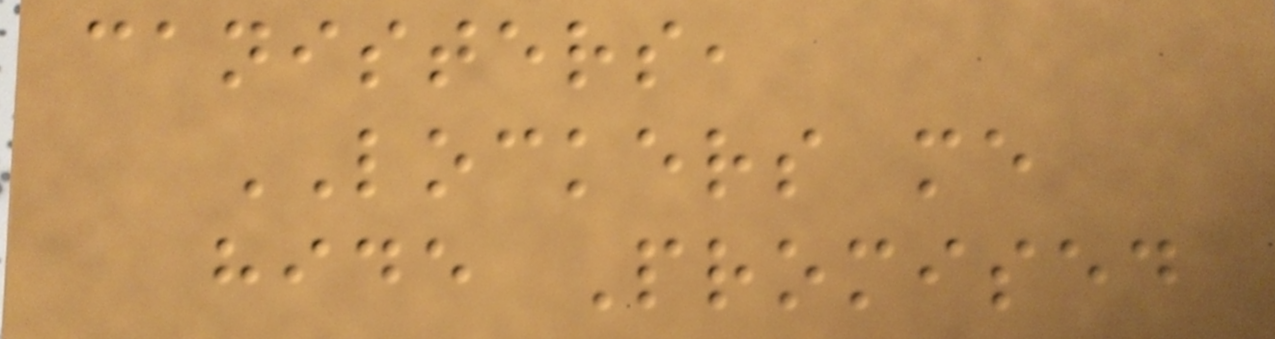canisters,
LOCKERS me
hide Promised
